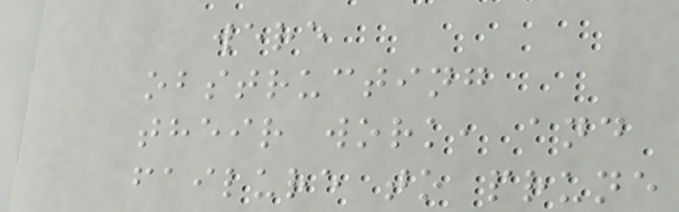were
obstructing
their work, and
failure to prune
